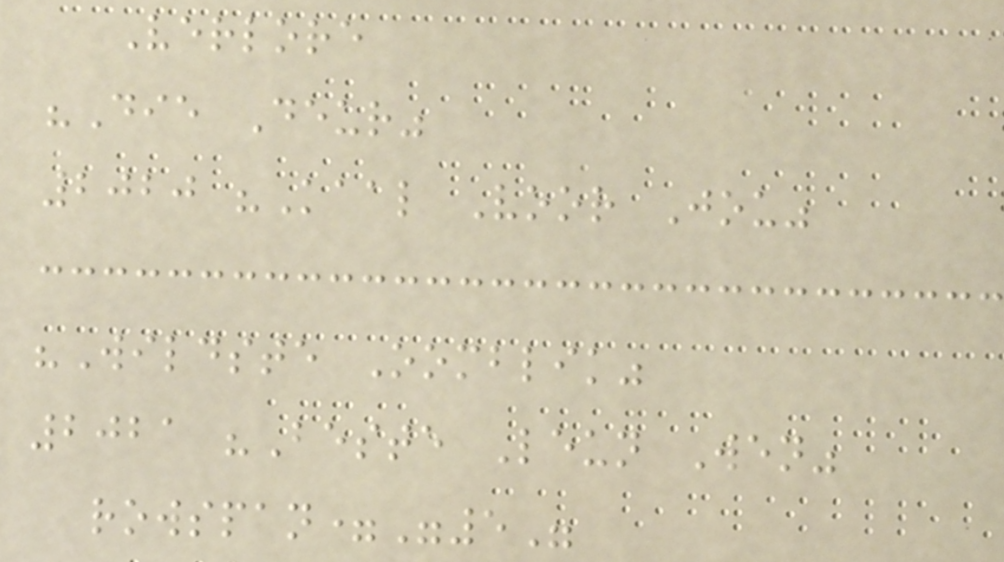Verlore
"Die Deur"
2020 "Kaal Voor Jou"
"Wildste Oomblik"
2021 "Beste Leun Wen"
rowspan="5"
